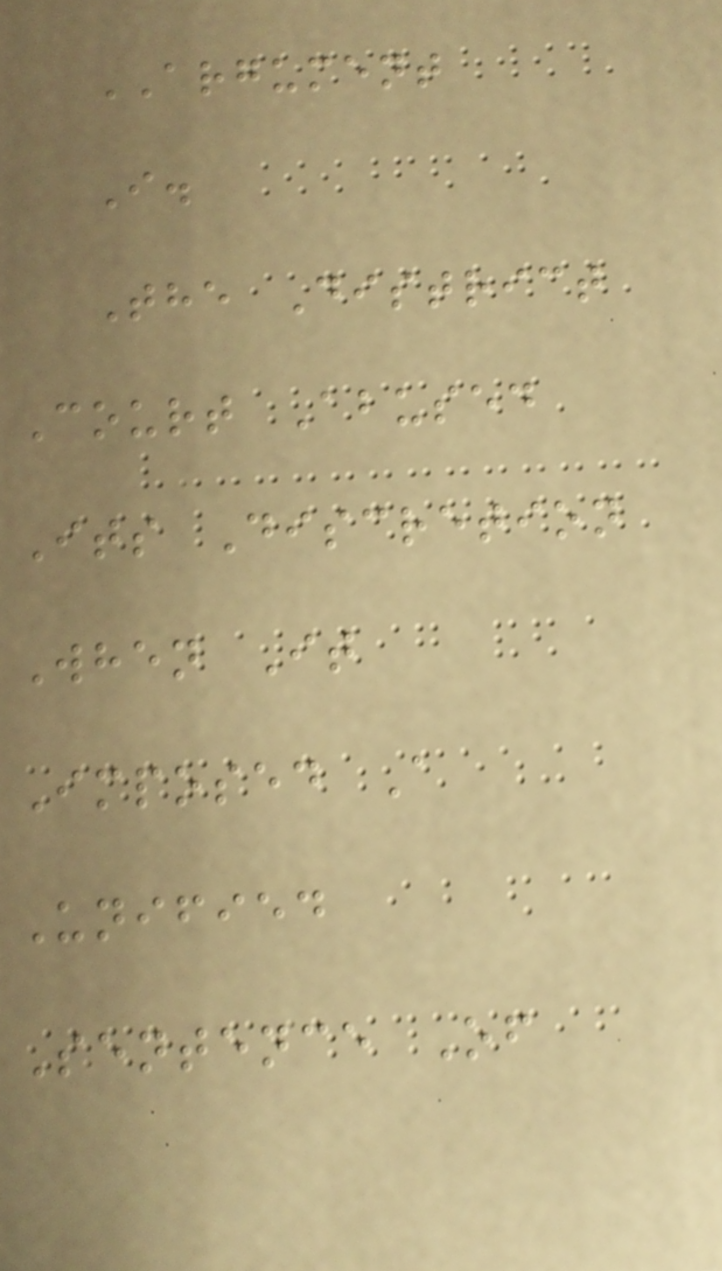ARGUMENT
I.
The District
Court Abused
Its Discretion
When It
Imposed A
Unified
Sentence Of
